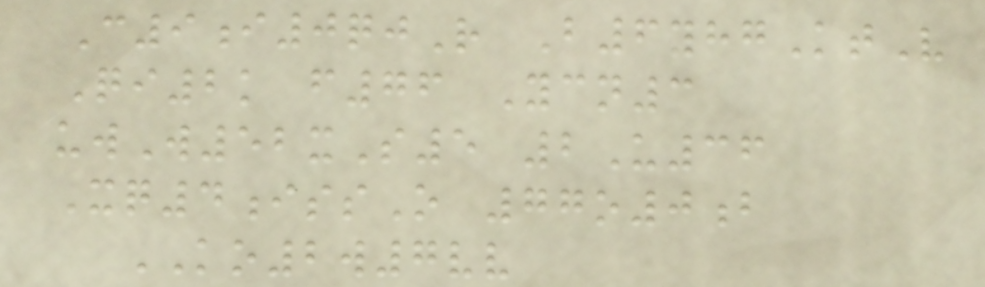C9i0qjR B6yhgKtV
Qi2k f76 Ycn3
uwW52xS5 2U36
Xq4issO 77o0b
KO2w7vv
